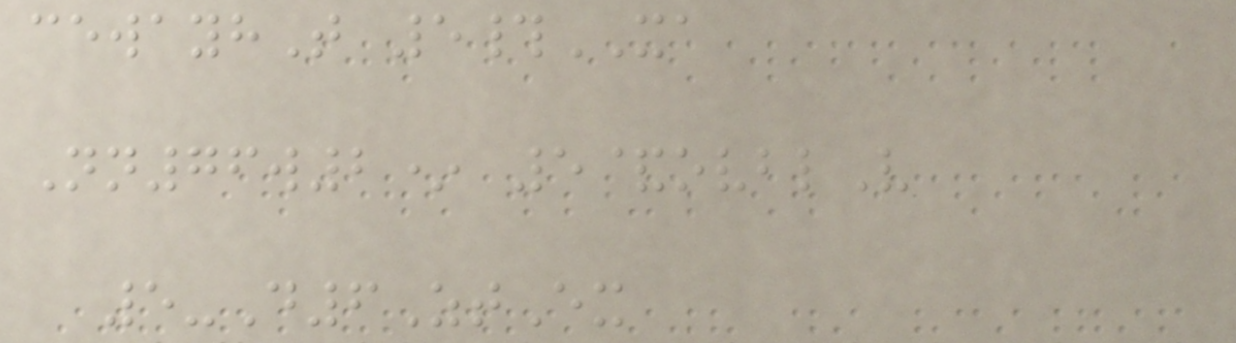cewayhT 5#XA
Nn76w2* 5&ovblV
5-D6ZtEx
